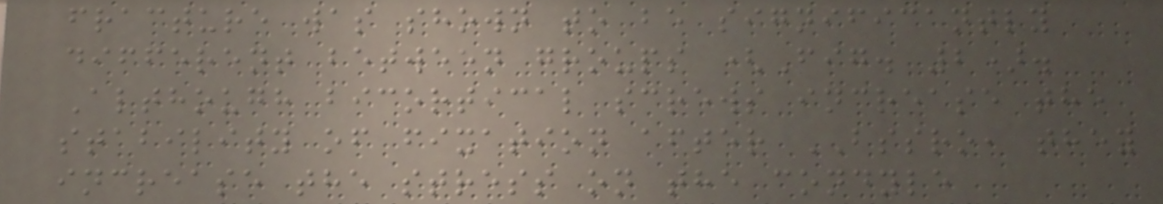fracture was shown to be significantly
different between groups (Fig. 2).
Although bicortical screws increase the
stability of fixation after BSSRO, they
increase the stress on the condyle
